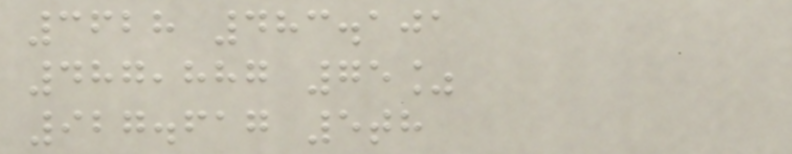3628 483.101
487,887 75%
927.617 5th
